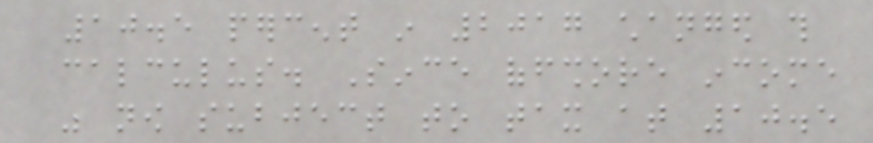10.5 percent in 2017 changed this
calculus. Since offshore income
was now subject to tax at 10.5
